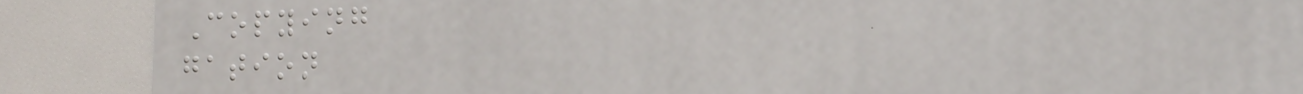Copying
gation
